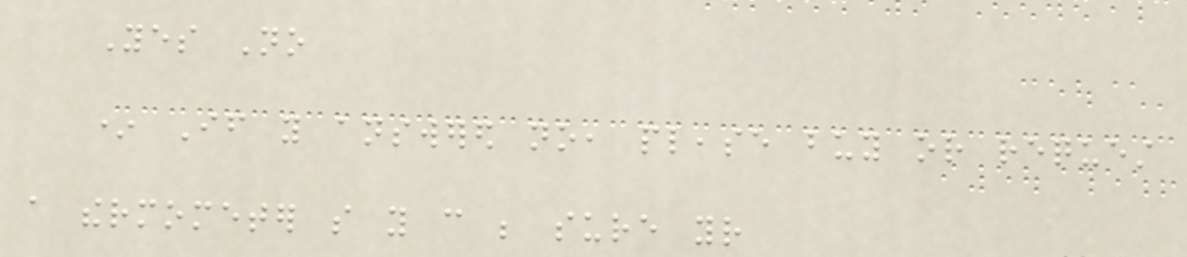Yes No
* If you answered no, please buy or request
a thermometer so you can be sure your
